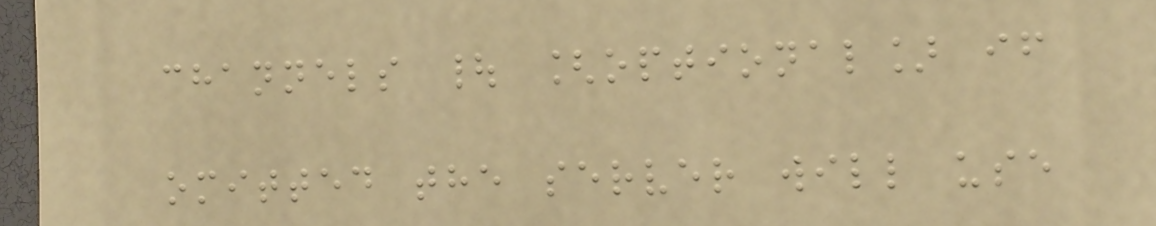channels | [optional] if
omitted the server will use
